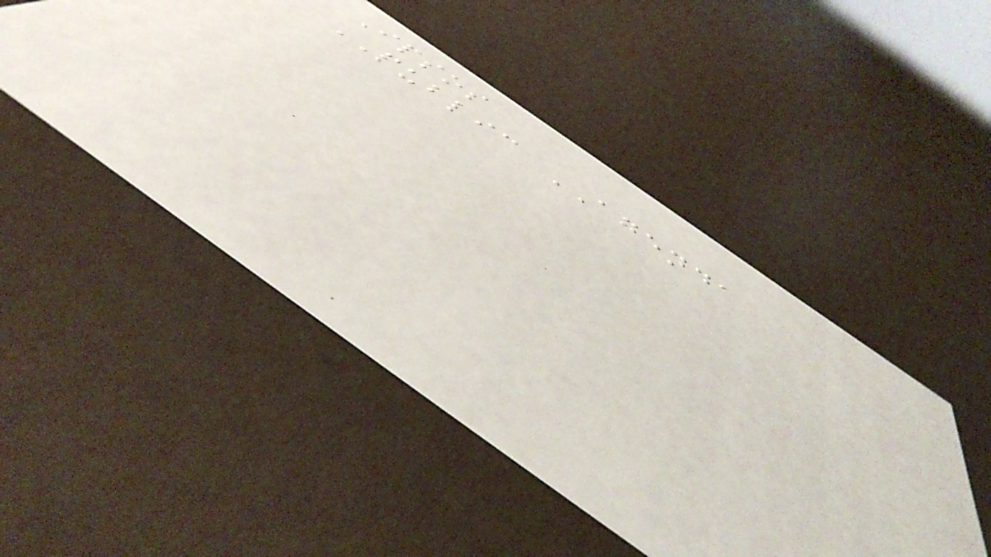Ipsos
PUBLIC AGENDA
